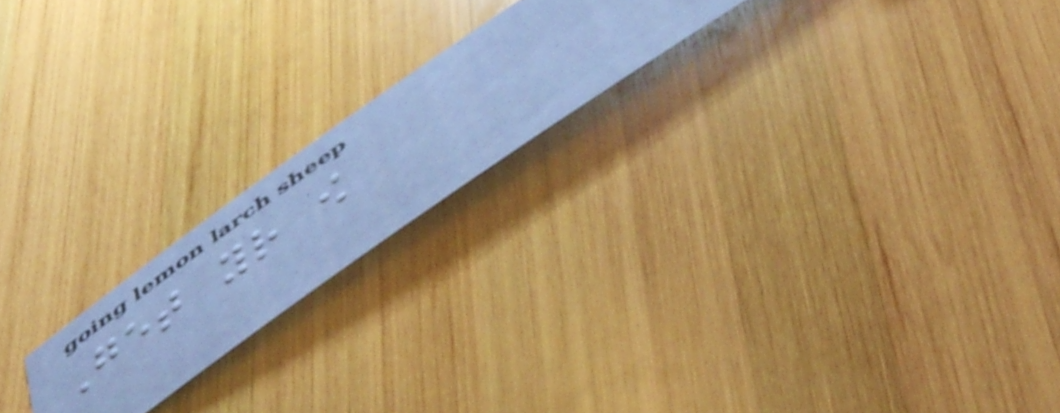Get your ow
